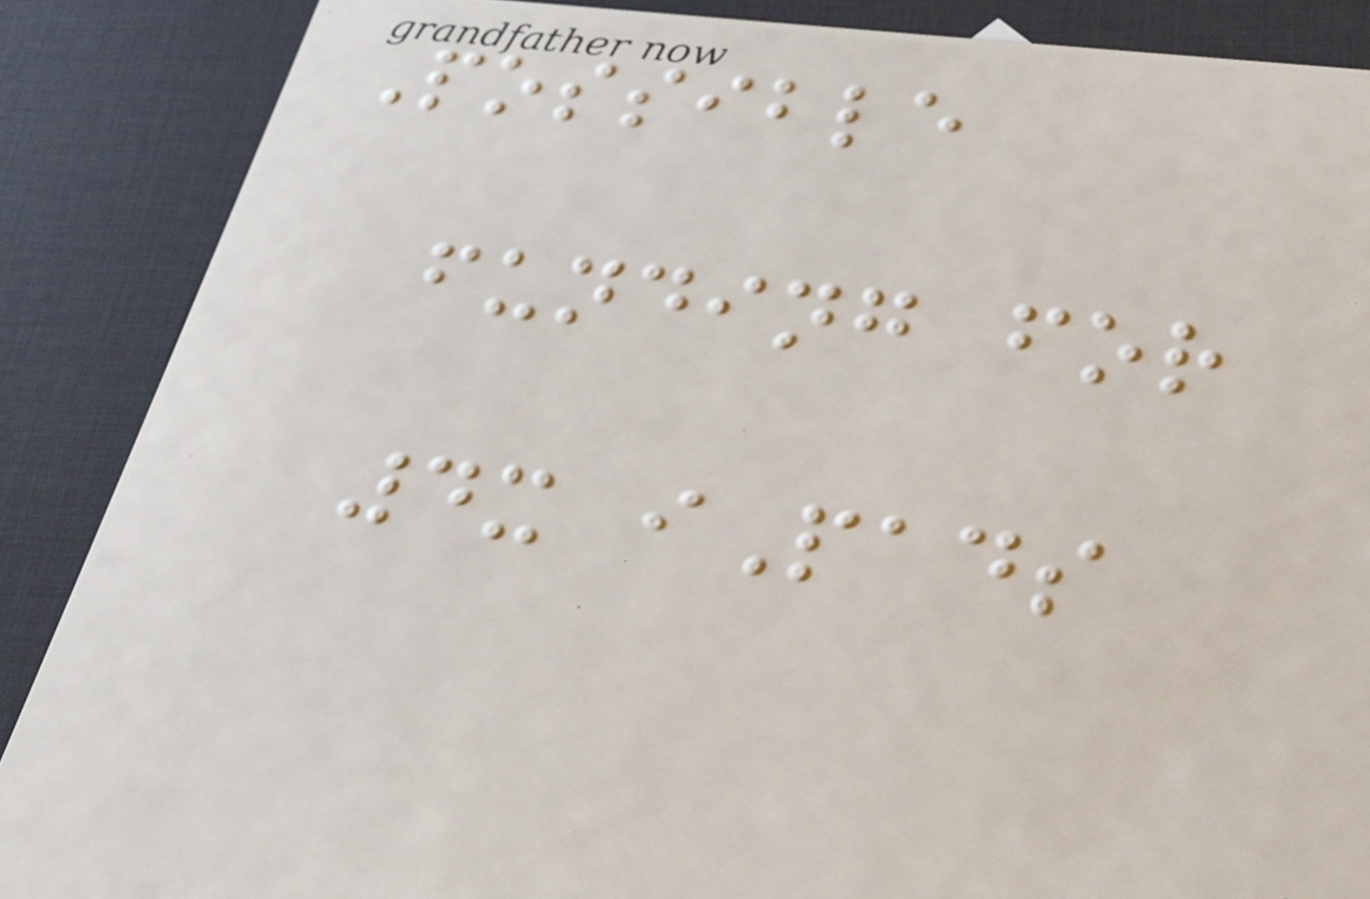Possible
funding for
4x iPads
